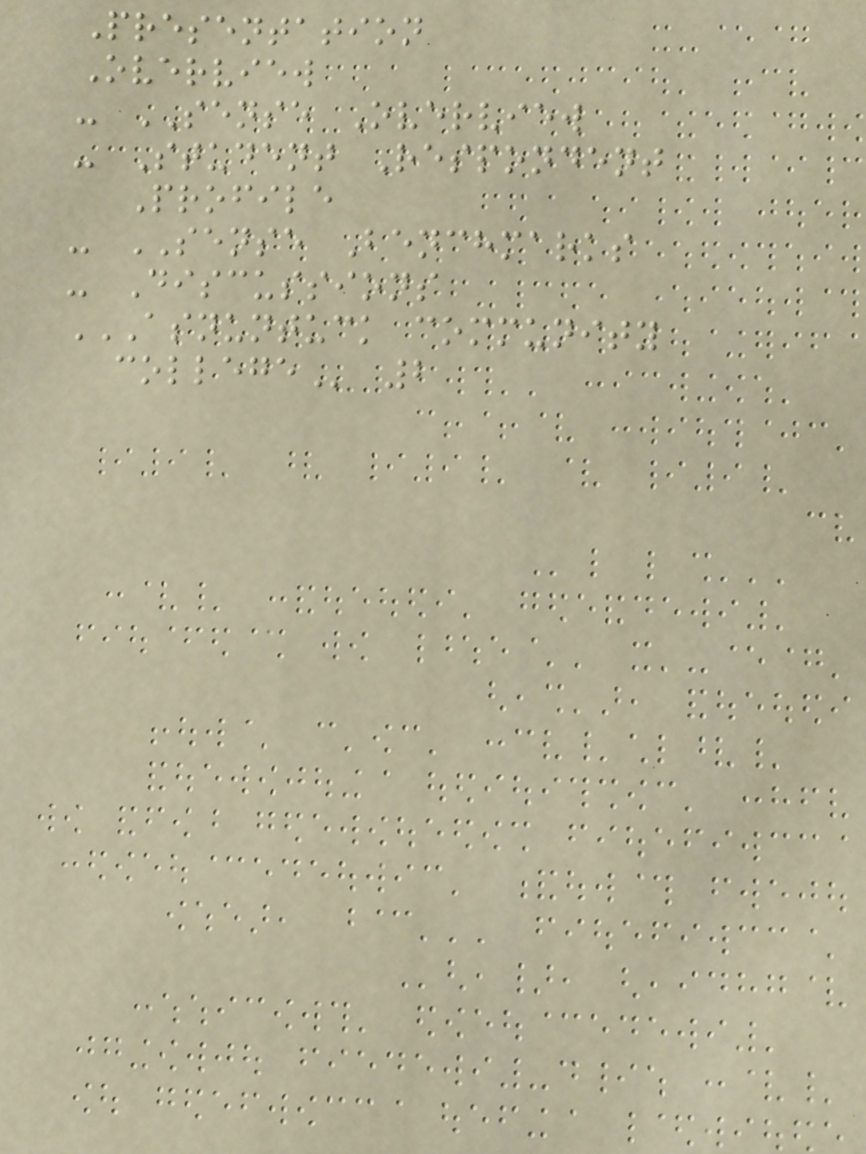Presentation
Overview
- SENSE Overview
- Student Respondent
Profile
- SENSE Benchmarks
- Discussions
ASNUNTUCK COMMUNITY
COLLEGE 2
